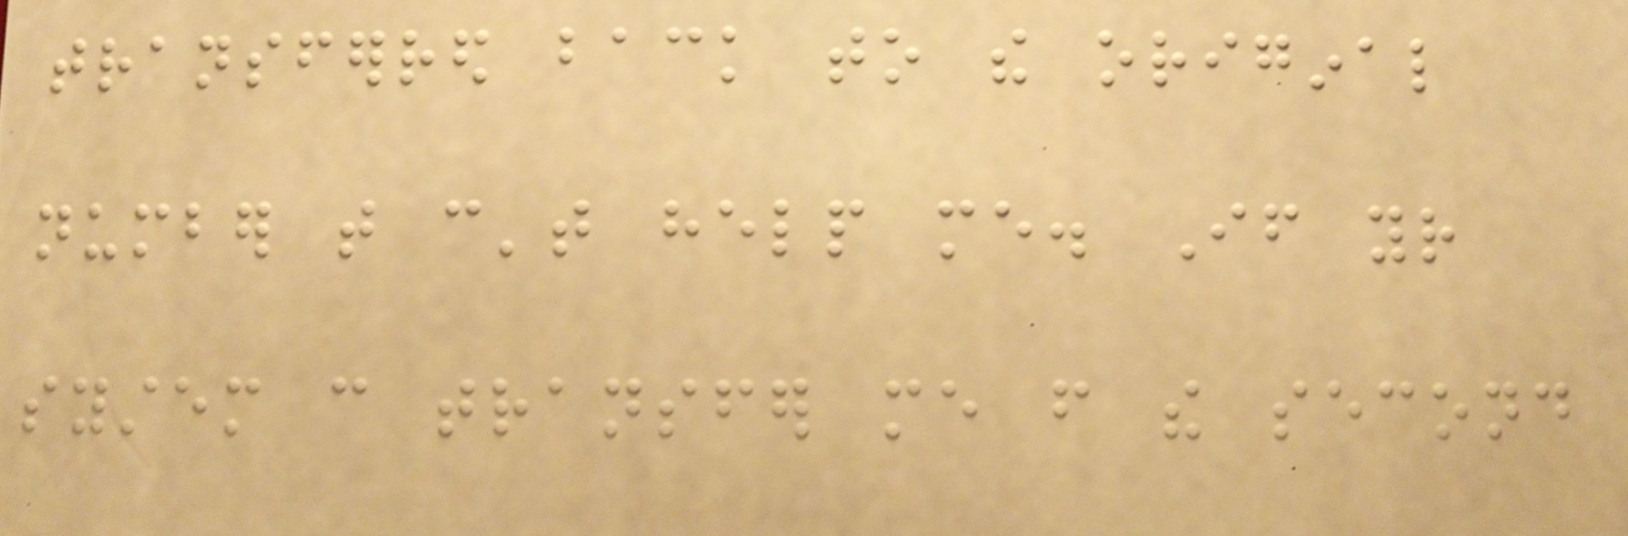transferred back to the original
number that can't help me. If your
system can transfer me from the second
